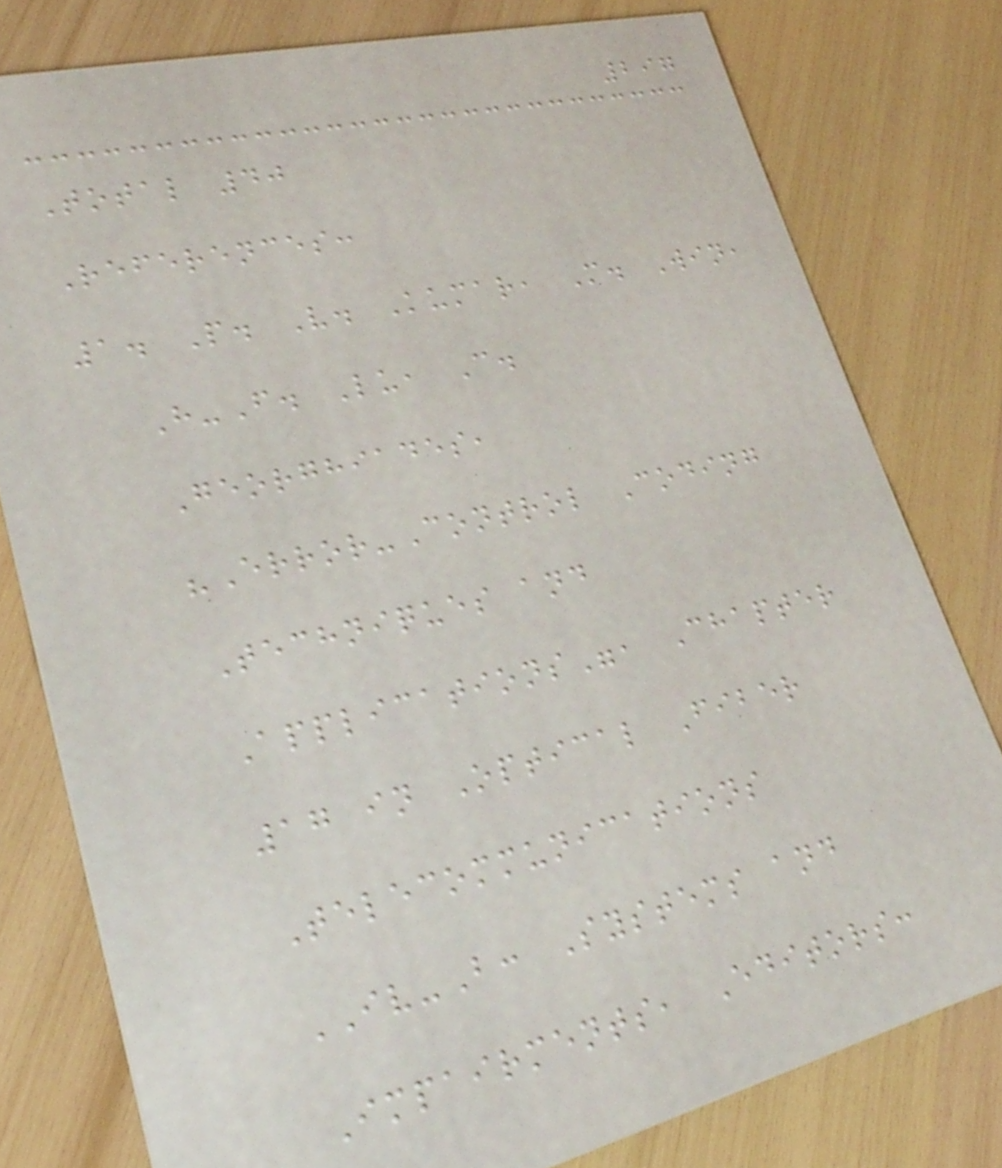297
Total 40
References:
1. P. V. Kumar, M. Win,
H-F. Lu, C.
Georghiades,
"Error-Control Coding
Techniques and
Applications", Chapter
17 in Optical Fiber
Telecommunications
IV-B: Systems and
Impairments, Editors:
